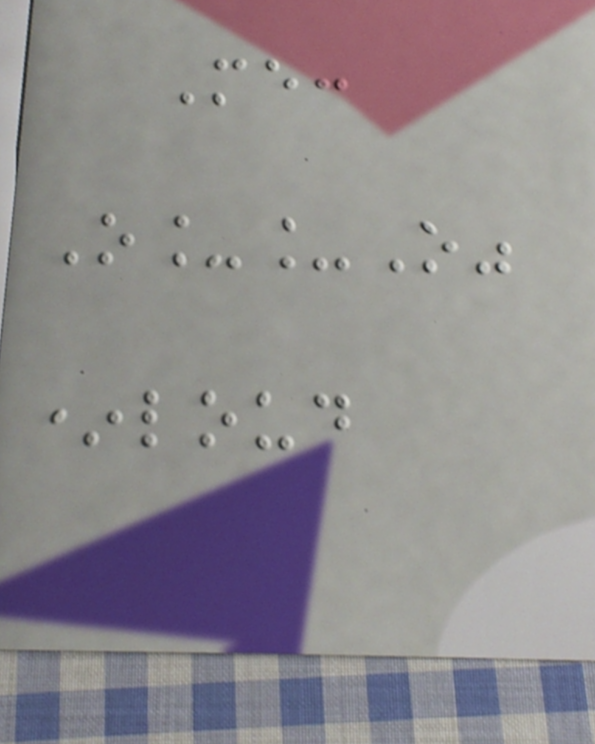Me:
O__O"
*loud
